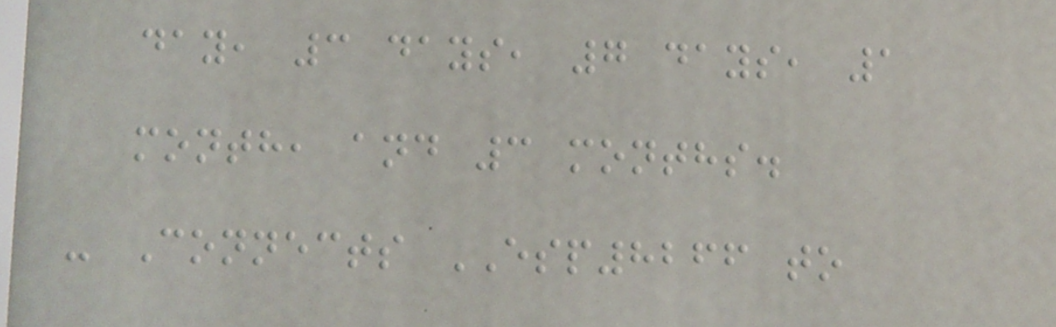day, 3 days, 7 days, 1
month, and 3 months.
- Connects ESP8266 to
